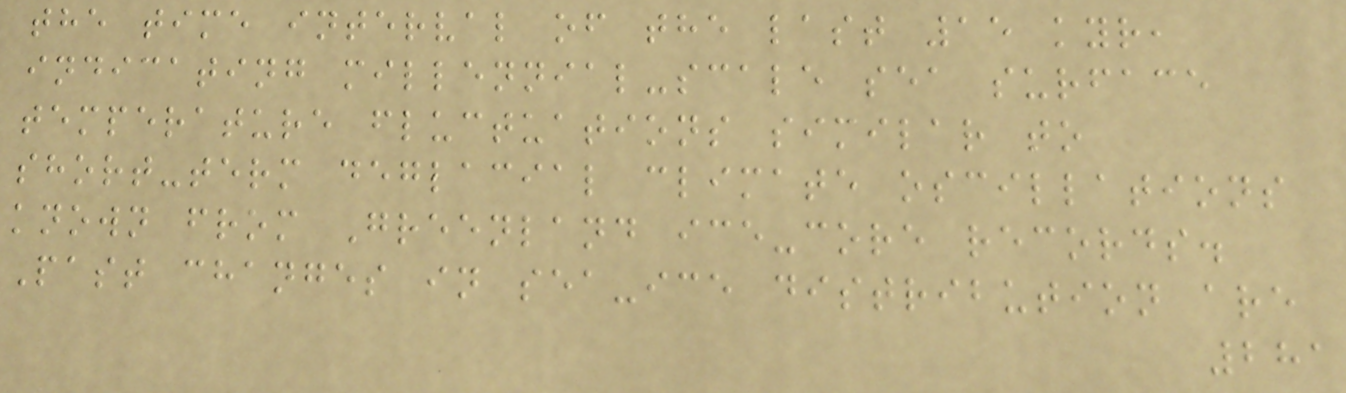the time interval of the last 15 kyr,
indicating millennial-scale sea surface
temperature fluctuations similar to
short-term deglacial climate oscillations
known from Greenland ice-core records.
Past changes in sea-ice distribution are
281
